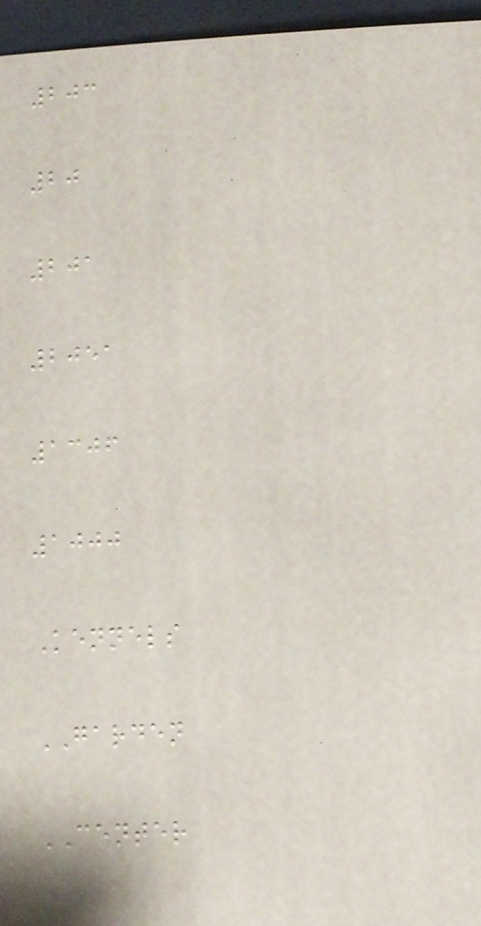203
20
201
2051
1306
1000
Kennels
GARDEN
CENTER
